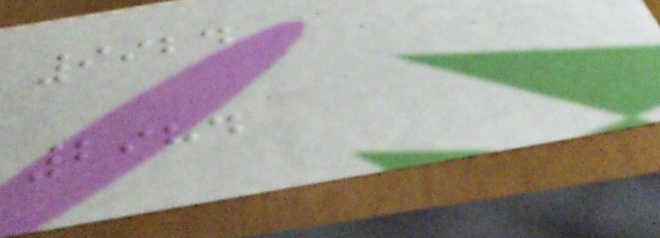9924
2984
